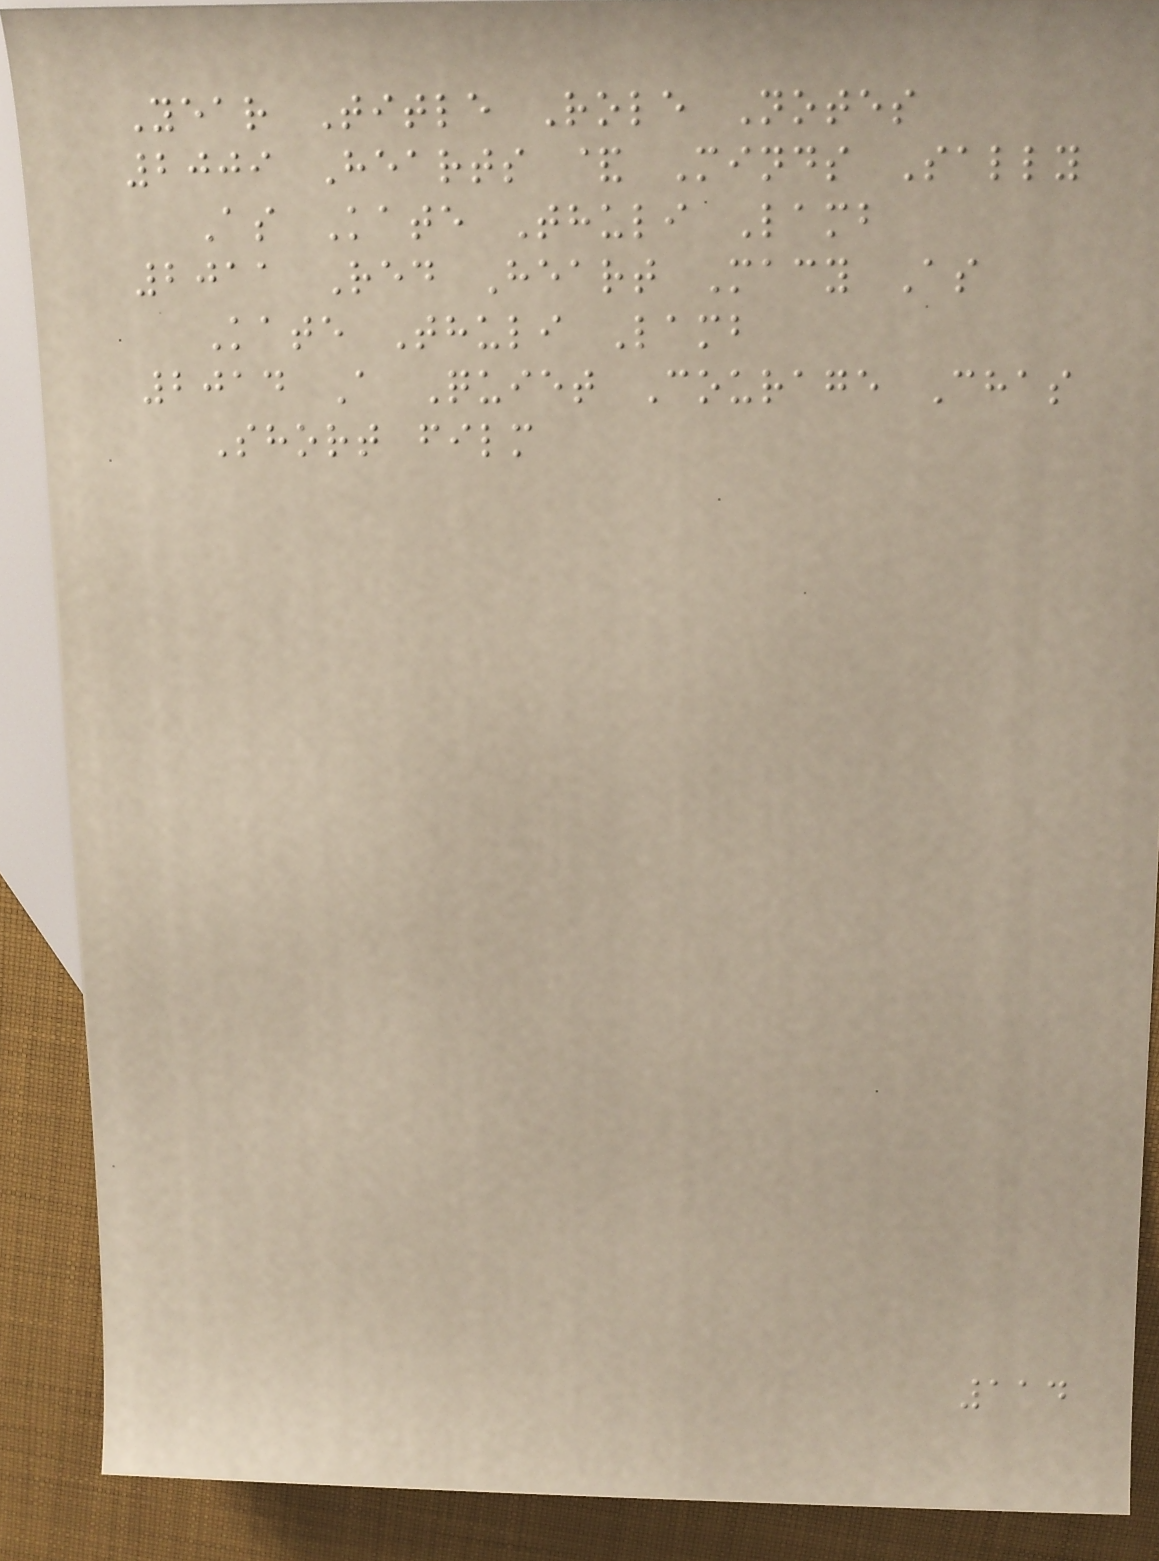Year Title Role Notes
2009 Hearts & Minds Sally
As Kate Thuli Lamb
2011 Red Heart Macy As
Kate Thuli Lamb
2014 A Quiet Courage Chas
Short film
114
